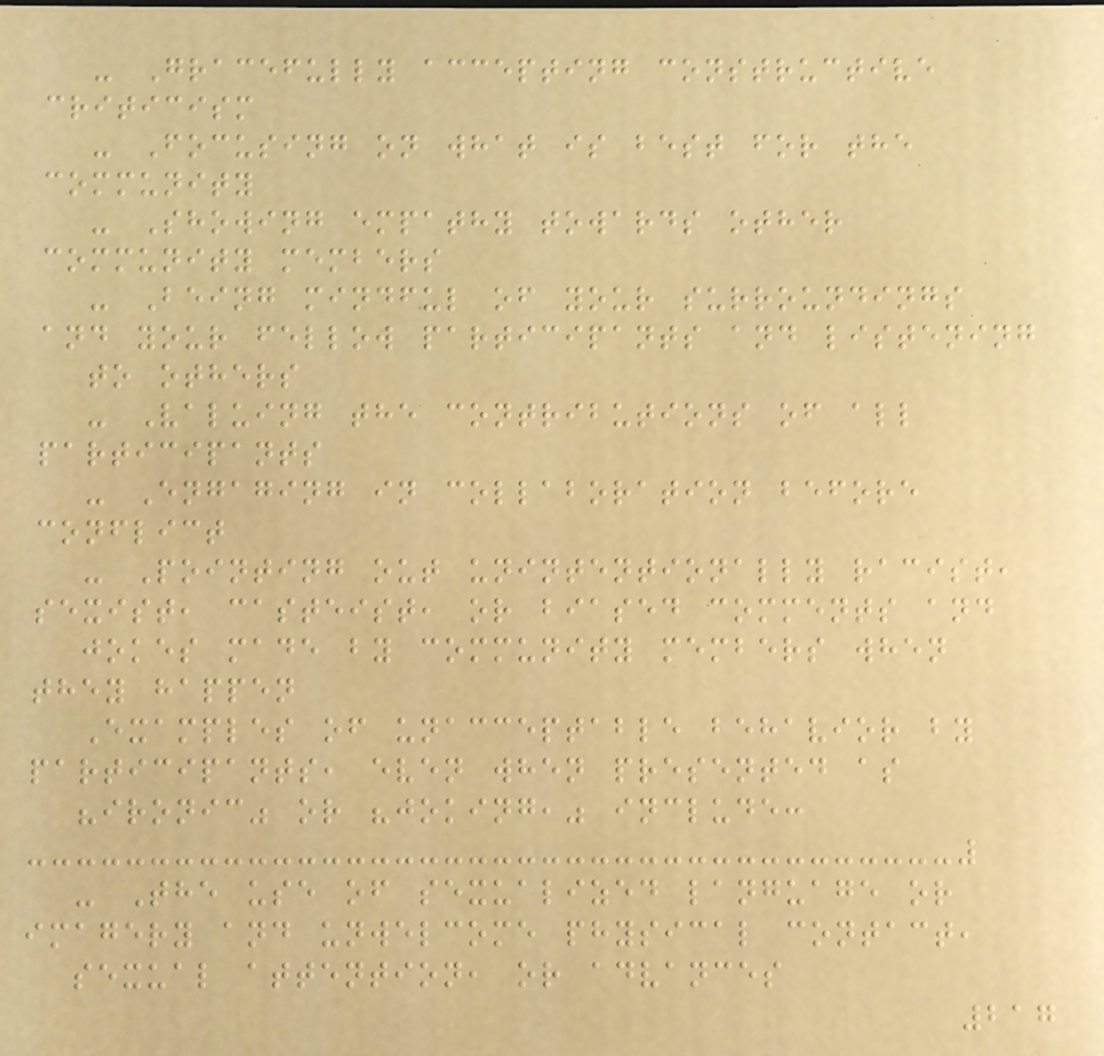- Gracefully accepting constructive
criticism
- Focusing on what is best for the
community
- Showing empathy towards other
community members
- Being mindful of your surroundings
and your fellow participants and listening
to others
- Valuing the contributions of all
participants
- Engaging in collaboration before
conflict
- Pointing out unintentionally racist,
sexist, casteist, or biased comments and
jokes made by community members when
they happen
Examples of unacceptable behavior by
participants, even when presented as
"ironic" or "joking," include:
- The use of sexualized language or
imagery and unwelcome physical contact,
sexual attention, or advances
217
